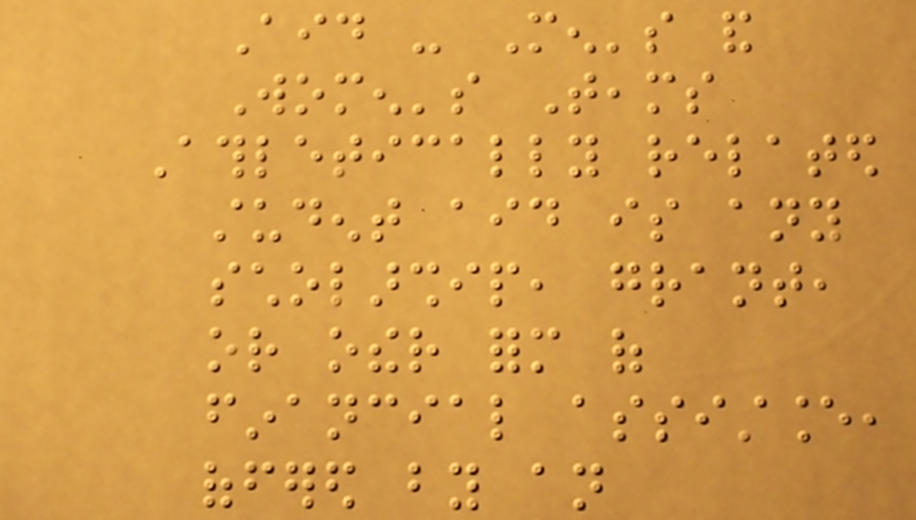Aid - Men's and
Women's Teams
Athletically related
student aid is any
scholarship, grant,
or other form of
financial assistance,
offered by an
